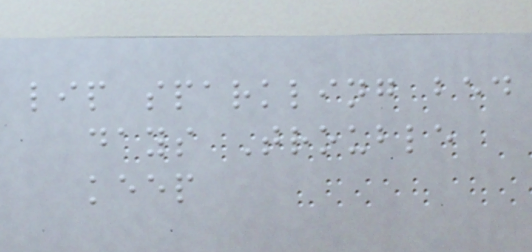lip sparkling bed
days Trouble
keep
